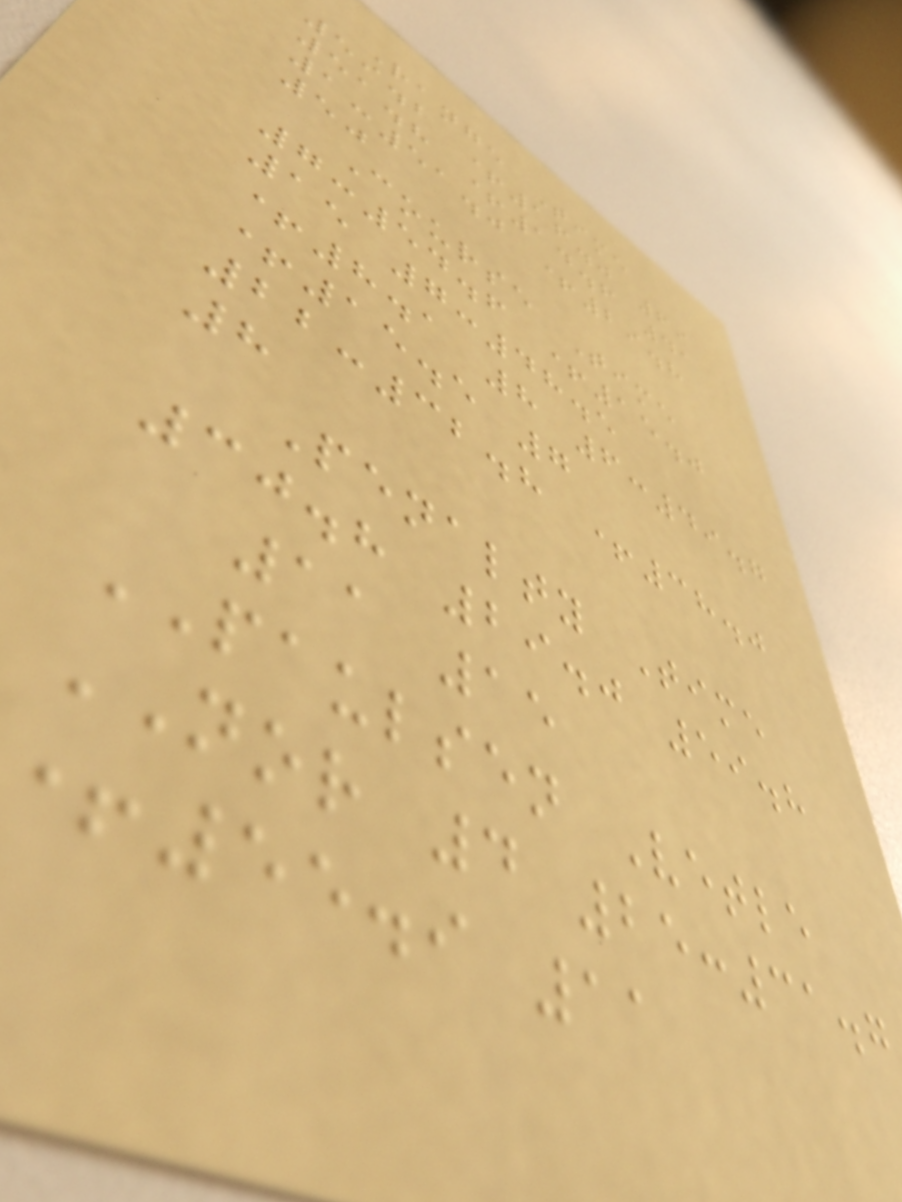Range Time
59.2 +16.0 69
51.8 +14.6 41
1:51.0 +29.8
50
Course Time
7:54.6 +15.0
15 7:48.5
+8.1 8 6:49.7
+15.5 7
22:32.8 +38.0
8
Penalty Time
30.8 29.0 59.8
11 15
PAULSEN Vetle
NOR 4 25:31.7
+55.9 11
